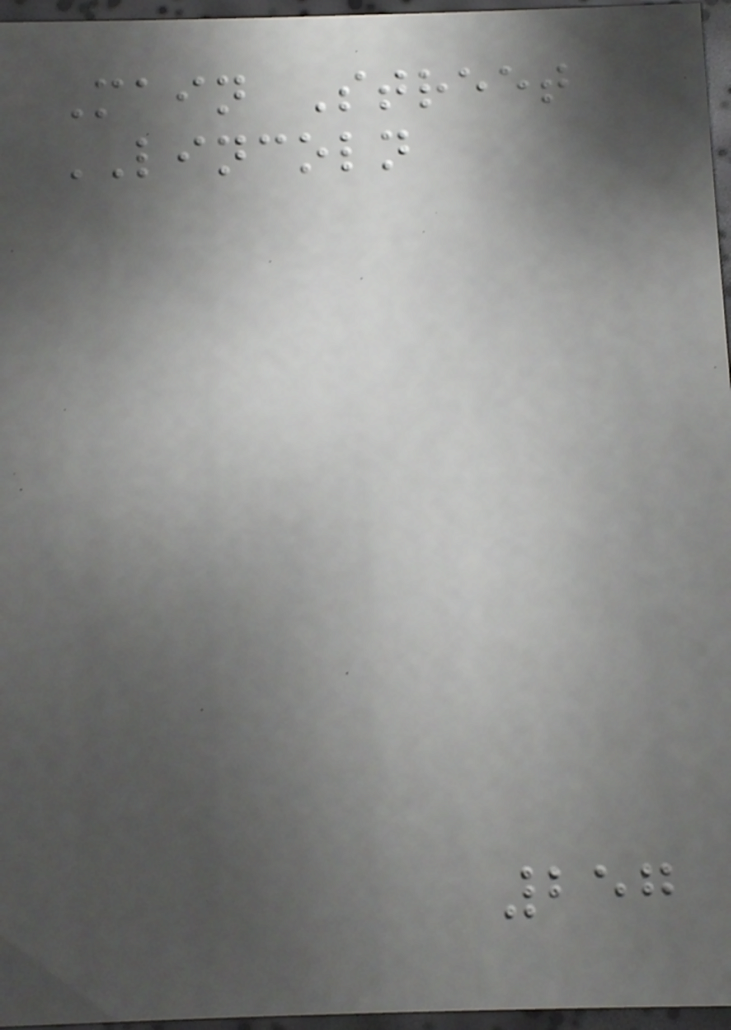Main Street
LINCOLN
257
